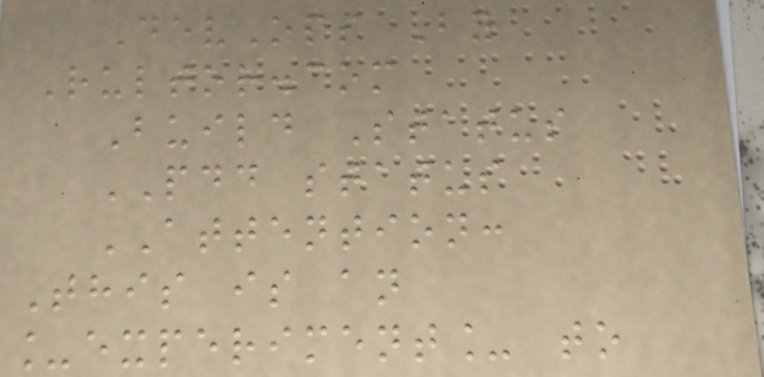DevOps By
Rultor.com
Build Status
PDD status
ATTENTION:
This is an
_experiment_ to
